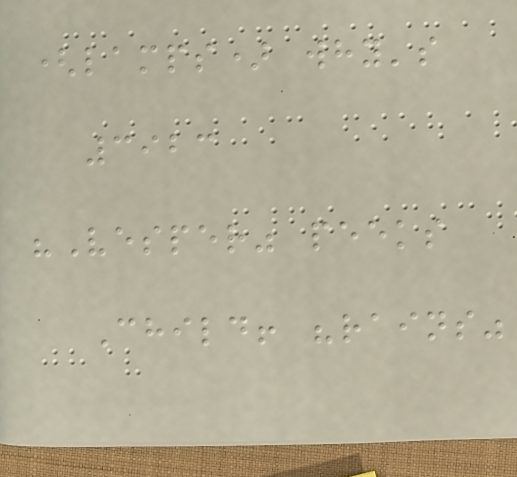(lamps) why's
3923
"Vesper" peeks
Child! "rains"
